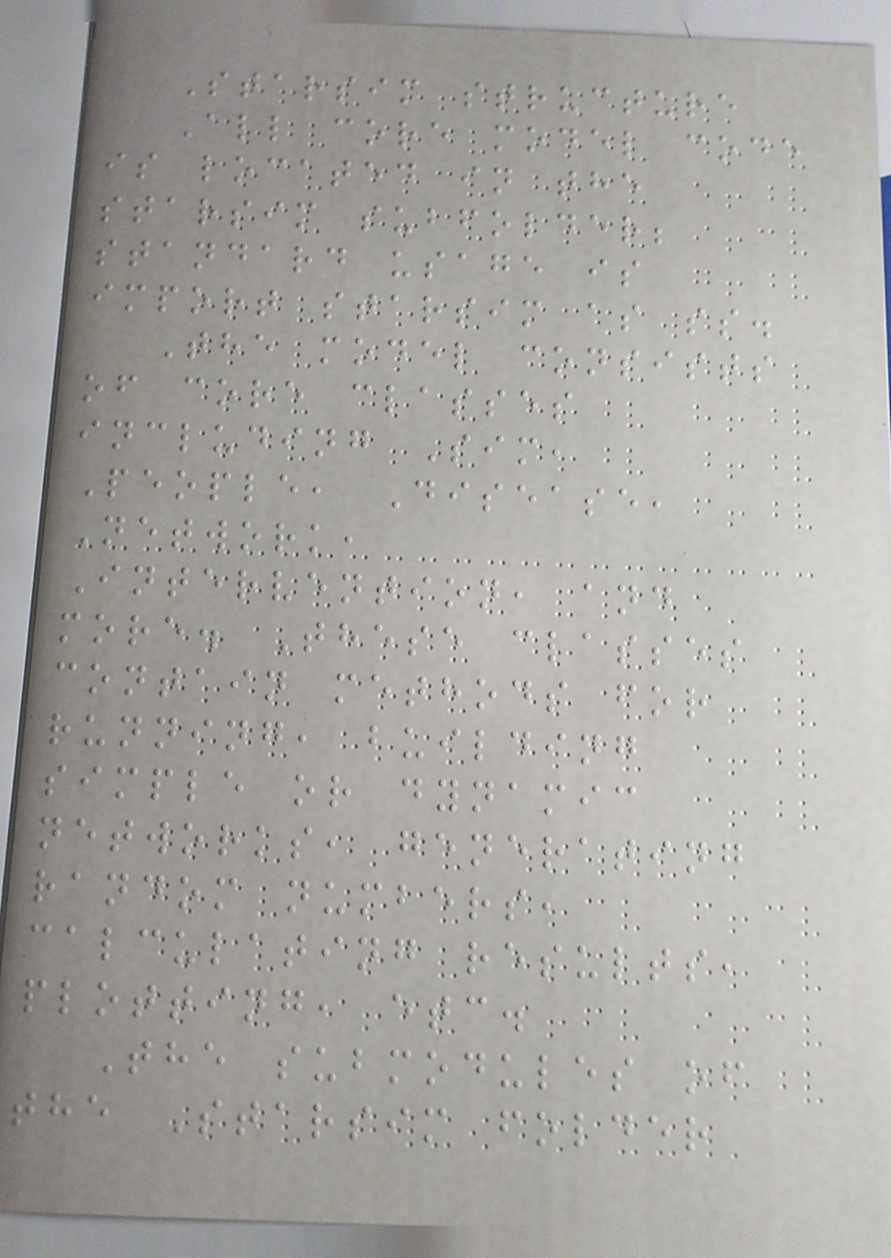Starsim structure
All core model code
is located in the
starsim subfolder;
standard usage is
import starsim as ss.
The model consists
of core classes
including Sim,
People, Disease,
Network,
Intervention, and
more. These classes
contain methods for
running, building
simple or dynamic
networks, generating
random numbers,
calculating results,
plotting, etc.
The submodules of
the Starsim folder
